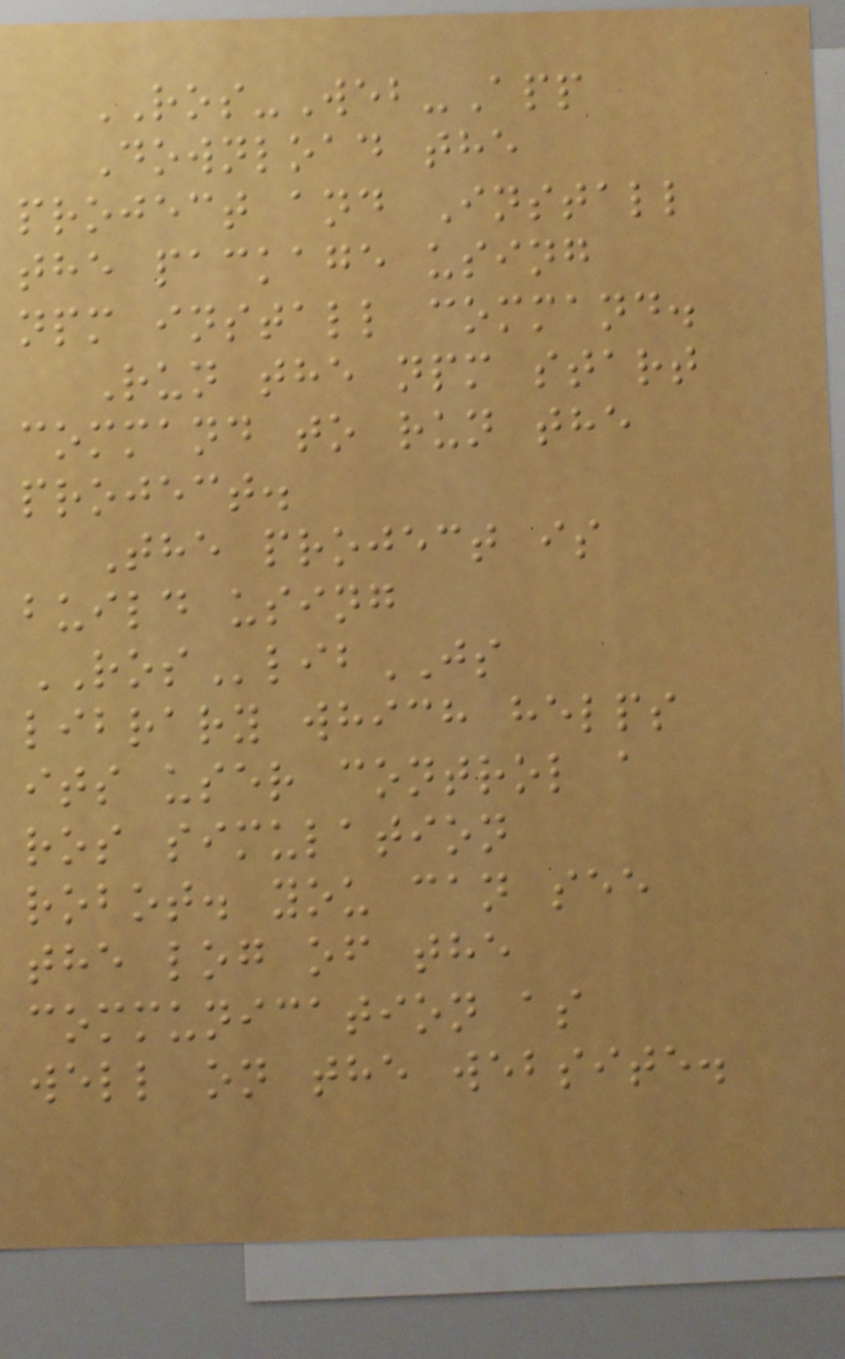ROS-Web-App
Download the
project and Install
the package using
npm install command.
Run the npm start
command to run the
project.
The project is
build using
ROSlibJS
library which helps
its user control a
ros simulation
robot. you can see
the log of the
communication as
well on the website.
